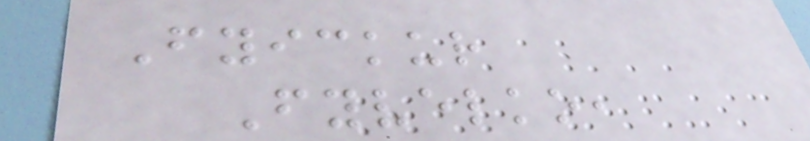Fyickur
Fyvelko,
